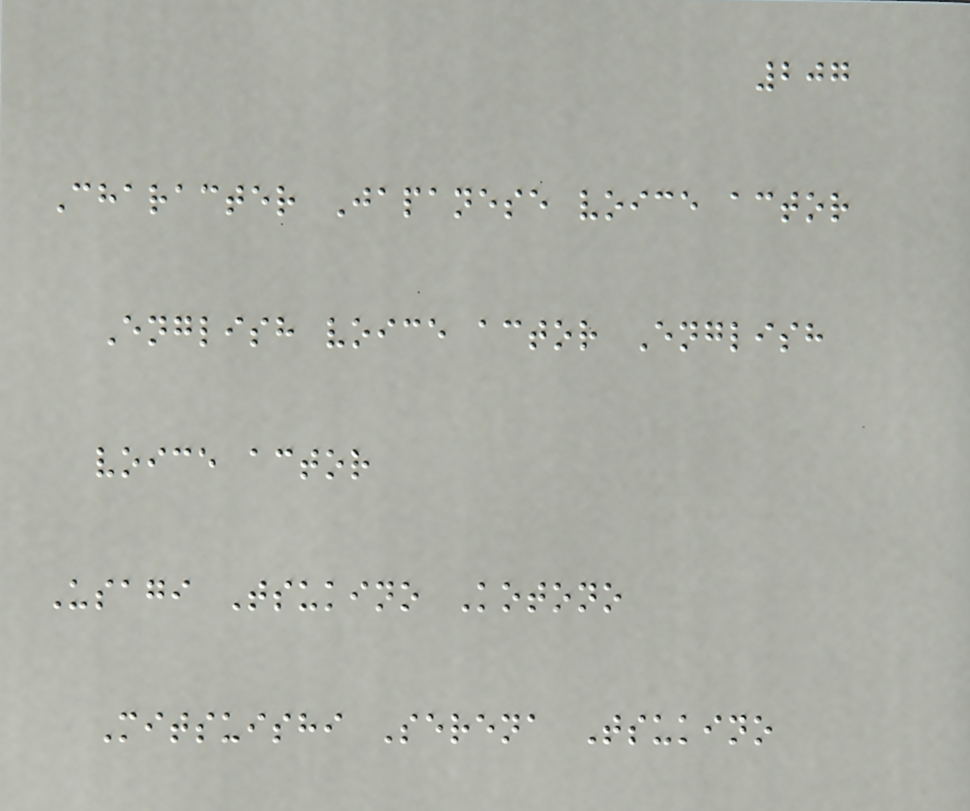207
Character Japanese voice actor
English voice actor English
voice actor
Usagi Tsukino Kotono
Mitsuishi Serena Tsukino
